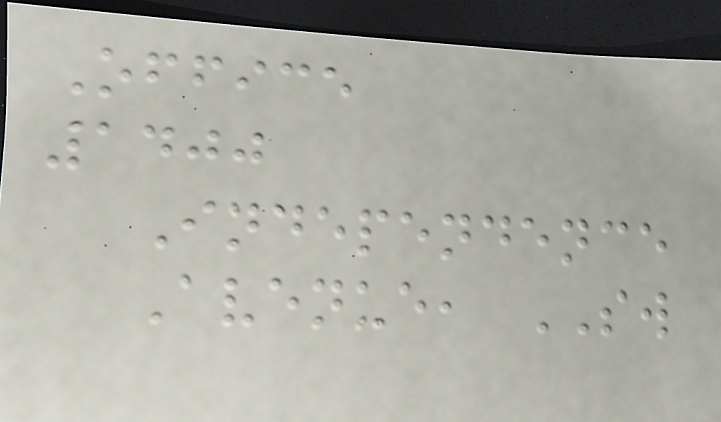Office
1400
Independence
Avenue, SW
